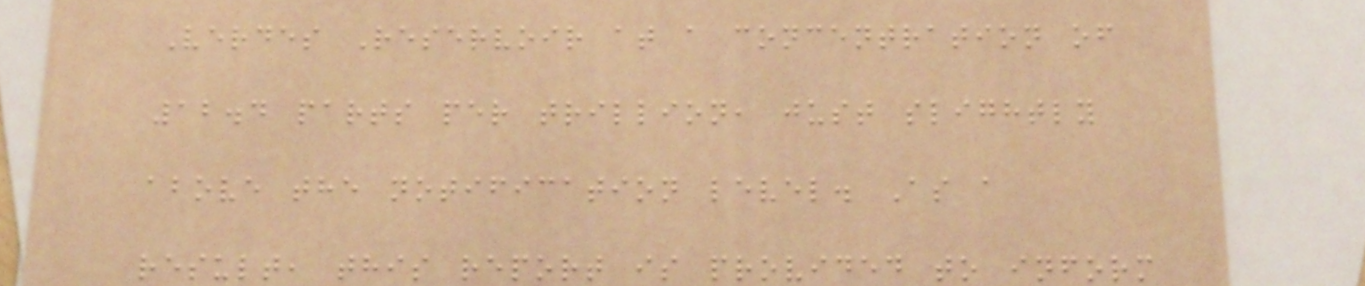Verdes Reservoir at a concentration of
12.4 parts per trillion, just slightly
above the notification level. As a
result, this report is provided to inform
